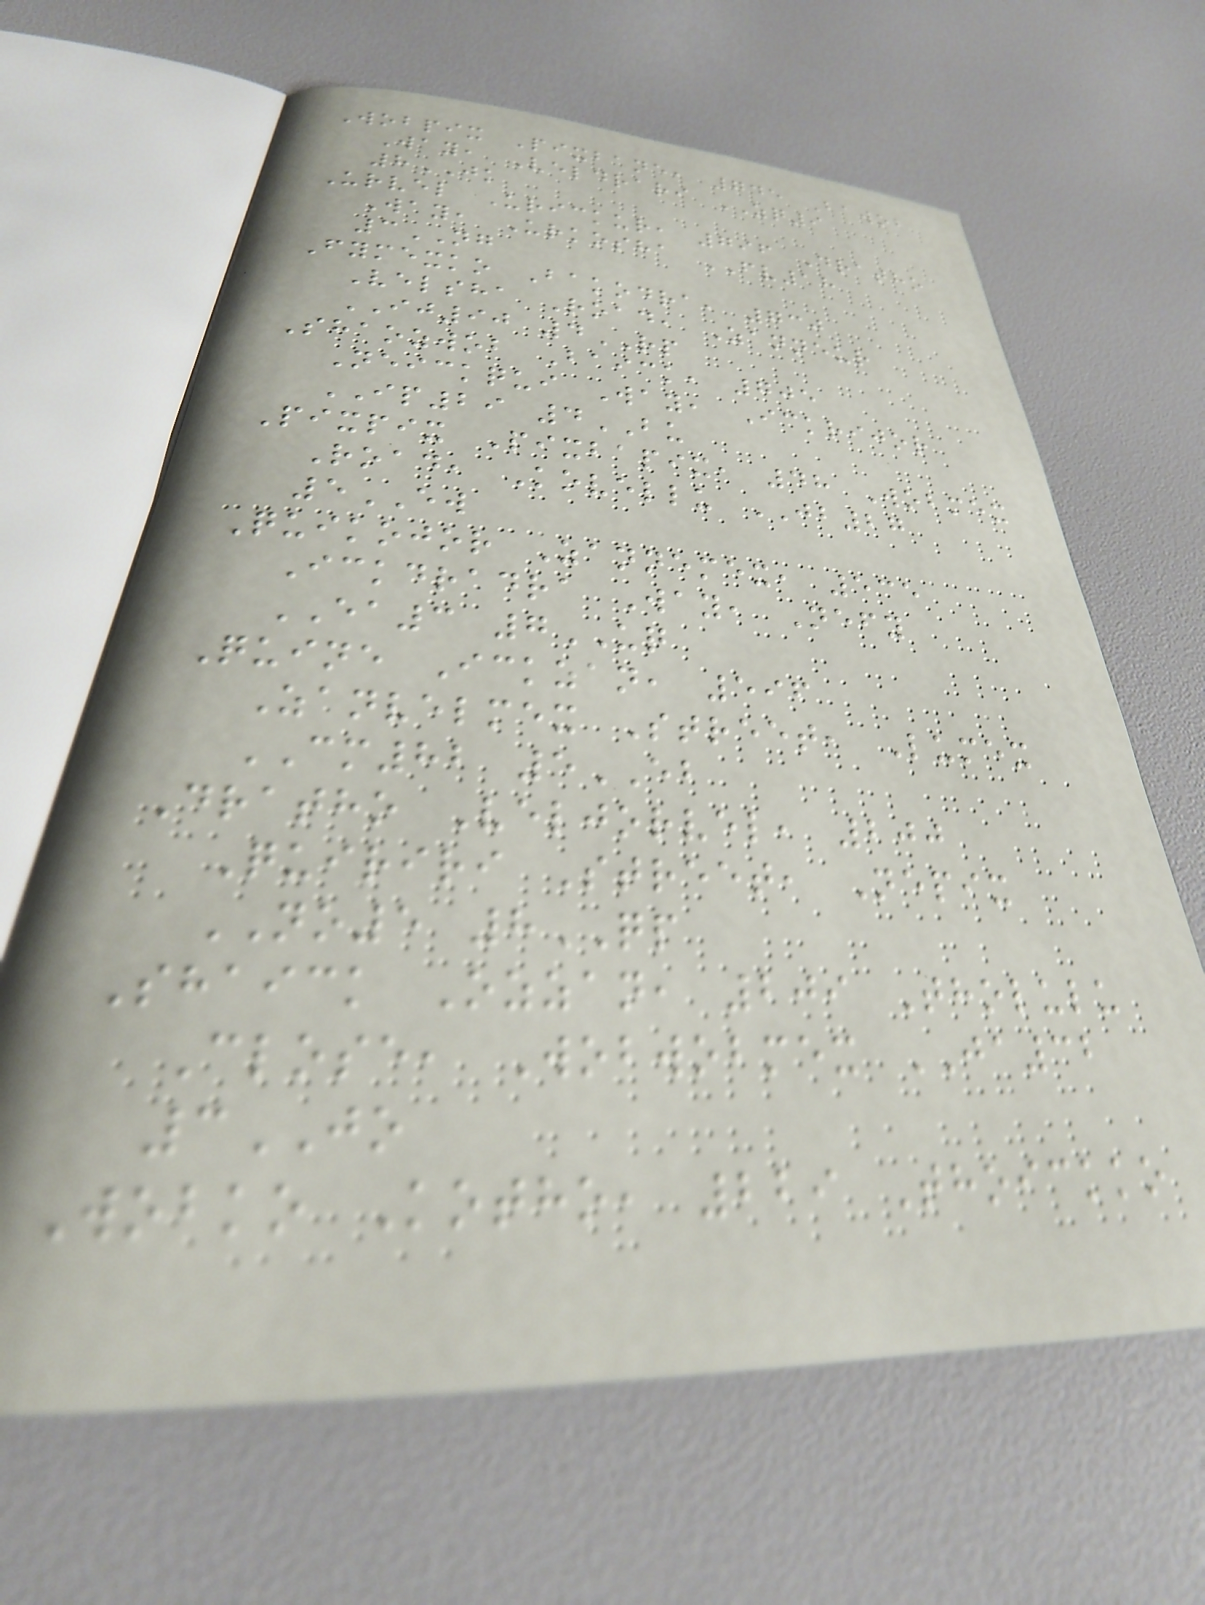Wobpix Pixbane, 745 Bawob
Way, Veldrari ZQ9
8JK
Urvel Urickur, 796 Dratho
Way, Urkosha FV18
3NG
Fymexko Bakodra, 730
Velsha Road, Zanneur
IJ90 4RP
Shaozwob Baick, 705
Neickqui Way, Ickrijor
IP29 4BU
Pixpix Pixbapix, 48 Wobmex
Road, Kovellu JB27
5EW
Quikojor Zannemex, 535
Ickdradra Way, Nefy
EA3 7UQ
Quine Ickzan, 596
Zanvelmex Street, Lumex
CM82 5EB
Dratho Veljorvel, 200
Quiriri Street, Nepix
NO5 8QP
Shaick Ozzan, 209 Tholulu
Close, Wobwobmex JA32
3JO
Wobko Kotho, 229 Thoickko
